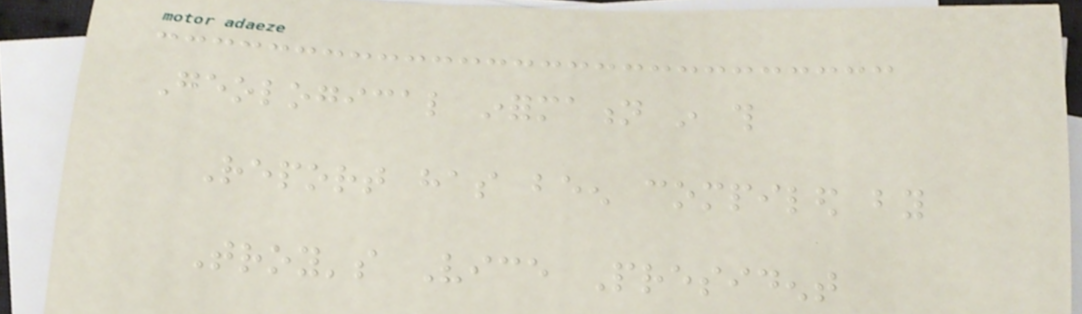Geological information in this
Report has been compiled by
Troy's Vice President
